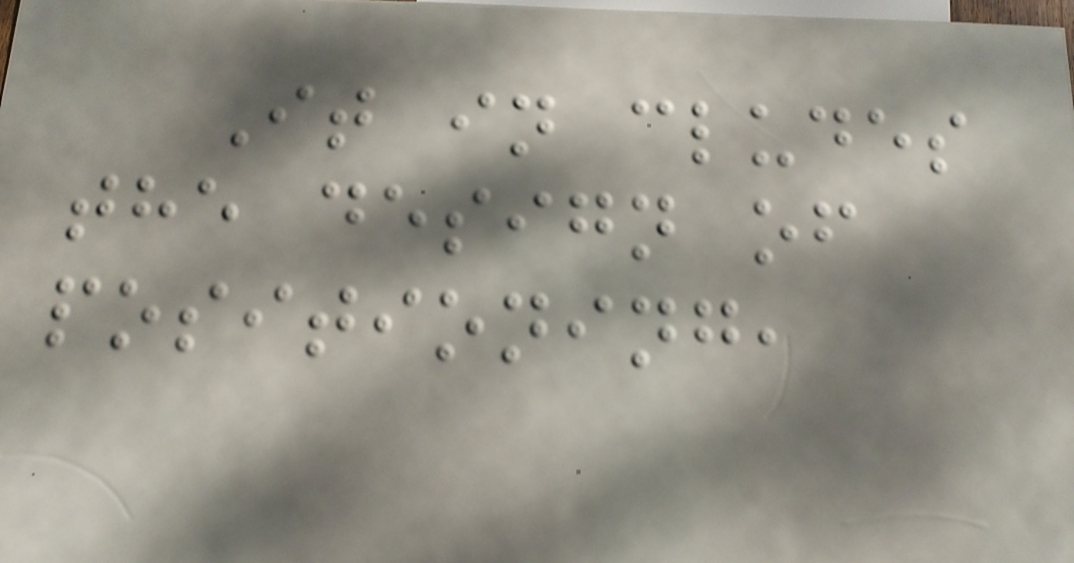It in cludes
the design of
positioning,
